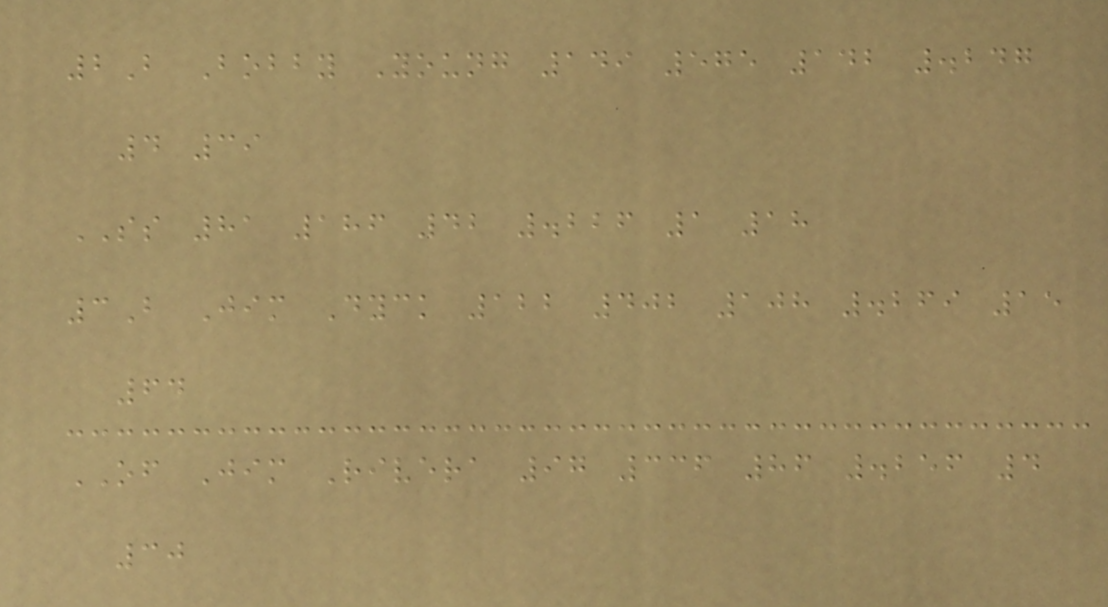2B Bobby Young 149 575 142 .247
4 39
SS 81 186 42 .226 1 18
3B Jim Dyck 122 402 108 .269 15
64
OF Jim Rivera 97 336 86 .256 4
30
